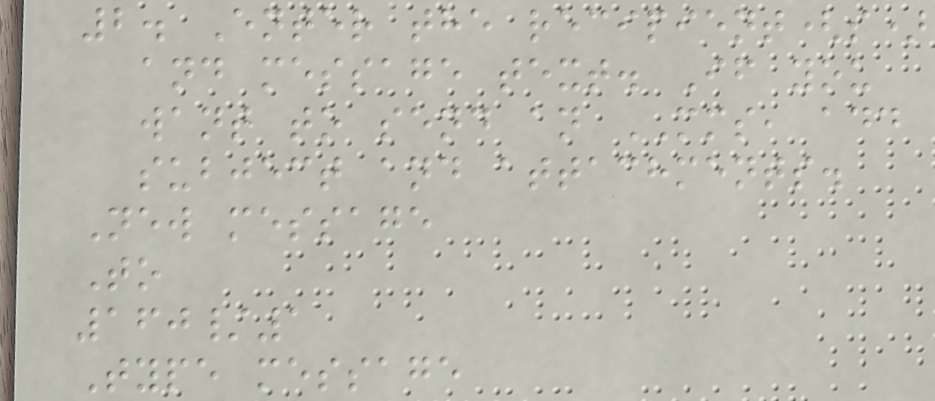2. Enter the recipient(s)
and message text. If you
want to send an MMS, add
subject and attachments.
New message
To
160/1
Type message
